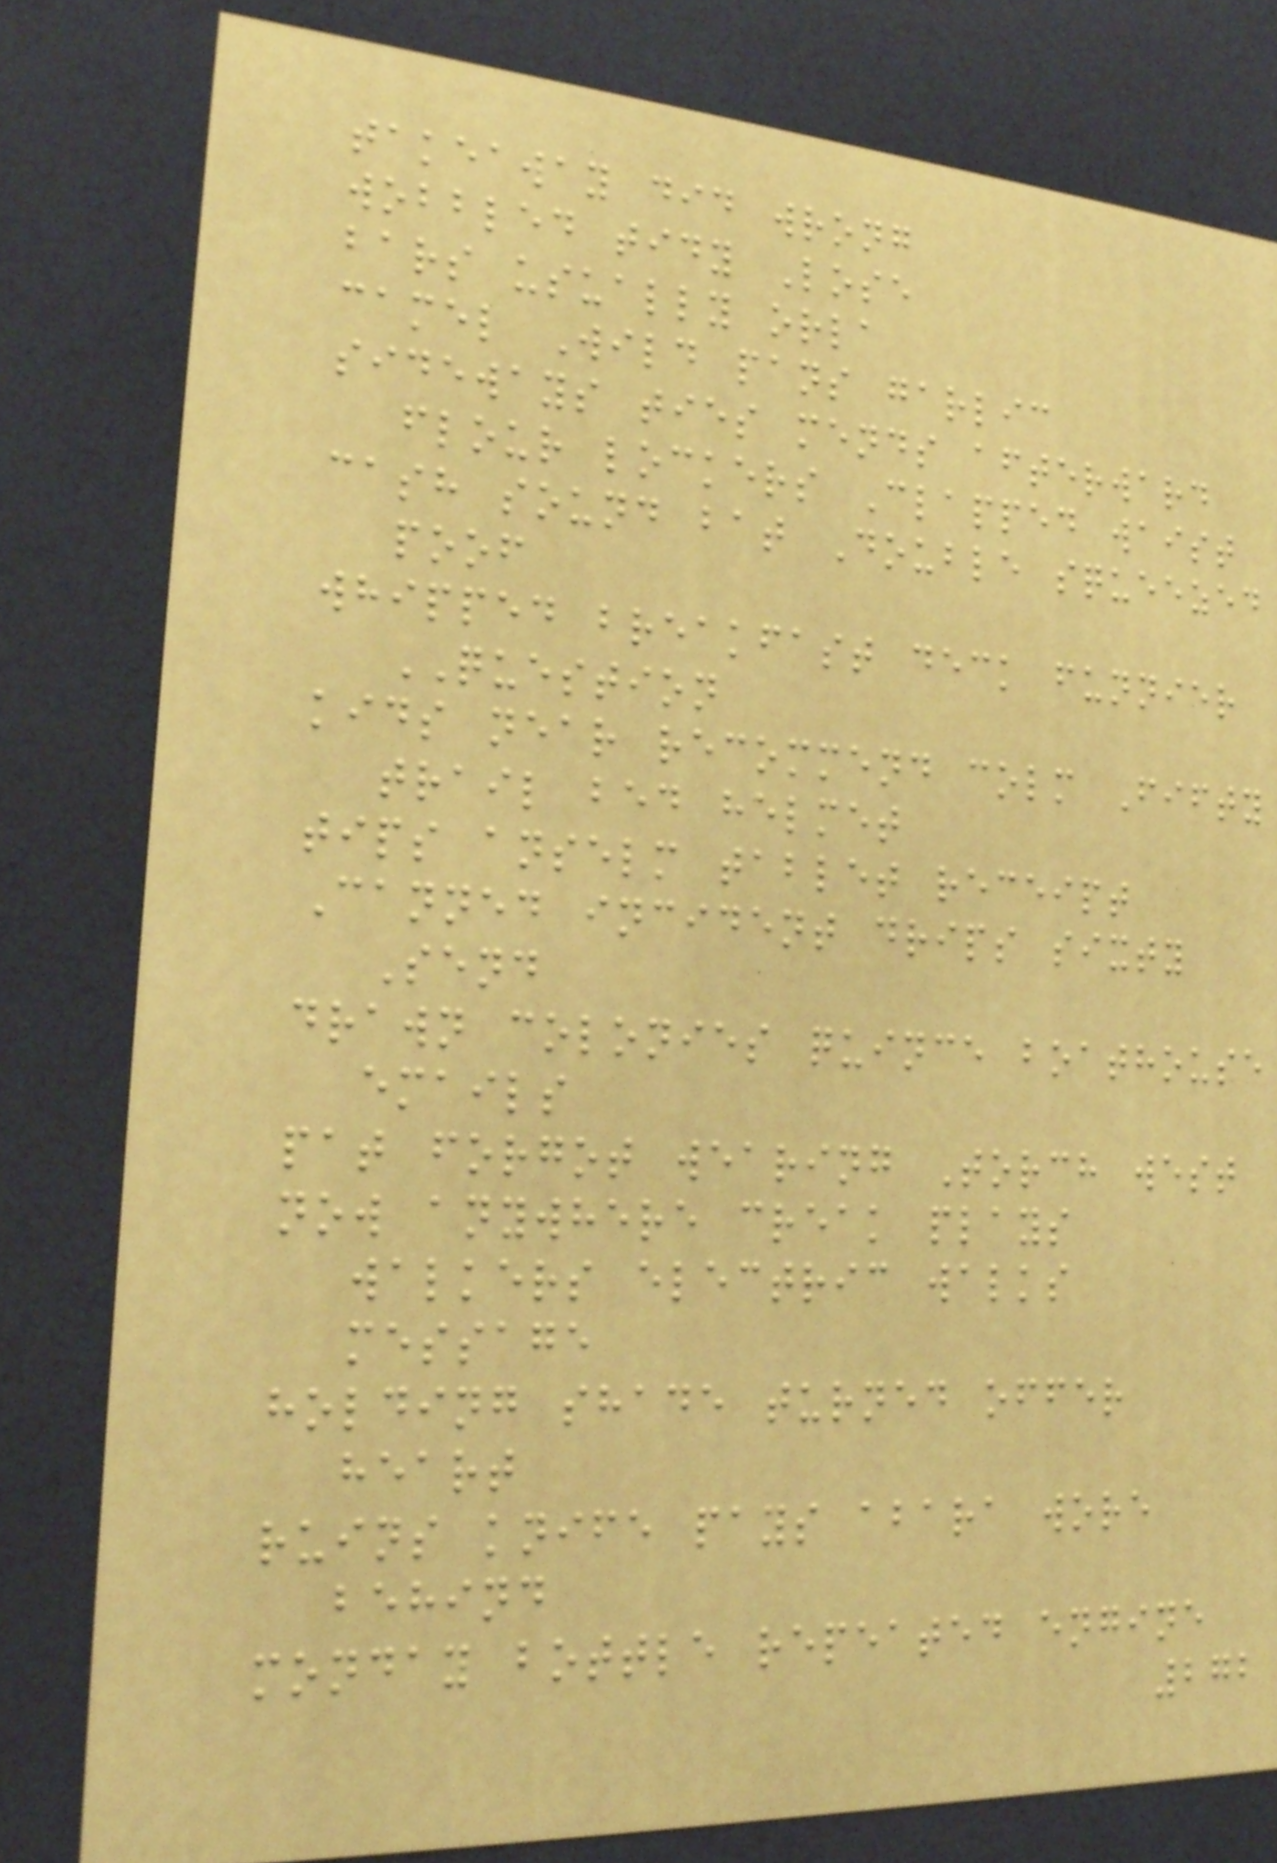takeaway did wrong
wobbled tidy Lose
bars usually orla
camel Wild pans garlic
sideways ties mends afterward
flour lockers Clapped waist
cash sound bat Double squeezed
poof
whipped breakfast deck funnier
QUESTION
kids near recommend colm Fifty
trail bed helmet
tips anselm tablet receipt
Canned incident drips sixty
Send
drawn colonies quince boathouse
emails
pat forgot wearing Torch west
now anywhere creak plays
walkers electric walks
message
holding shade turned offer
heart
ruins knife pays abara wore
behind
monday bottle repeated engine
272
